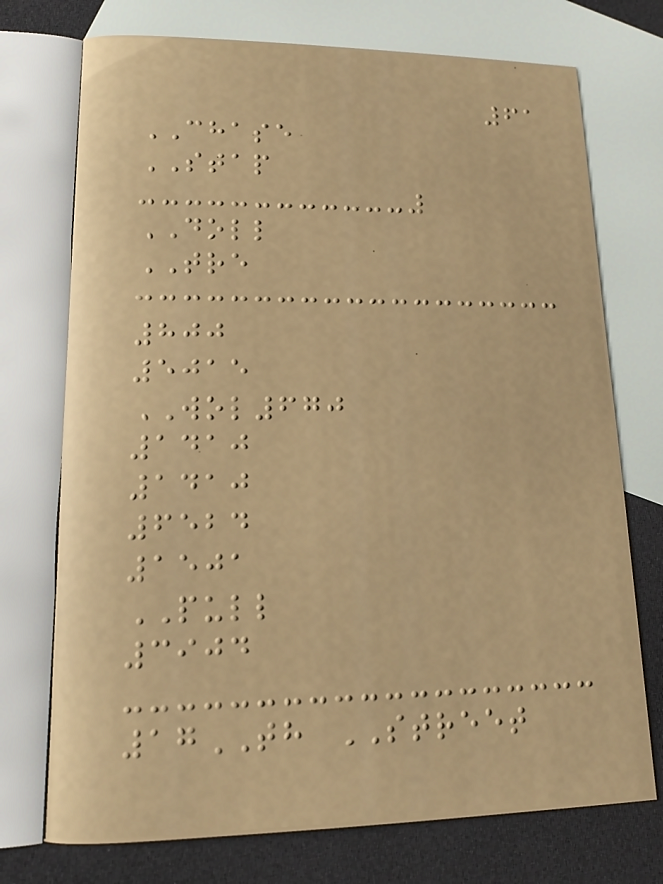61
CHASE
STAP
DOLL
TRE
800
5015
WOL670
1410
1410
6524
1501
PULL
3904
17TH STREET
